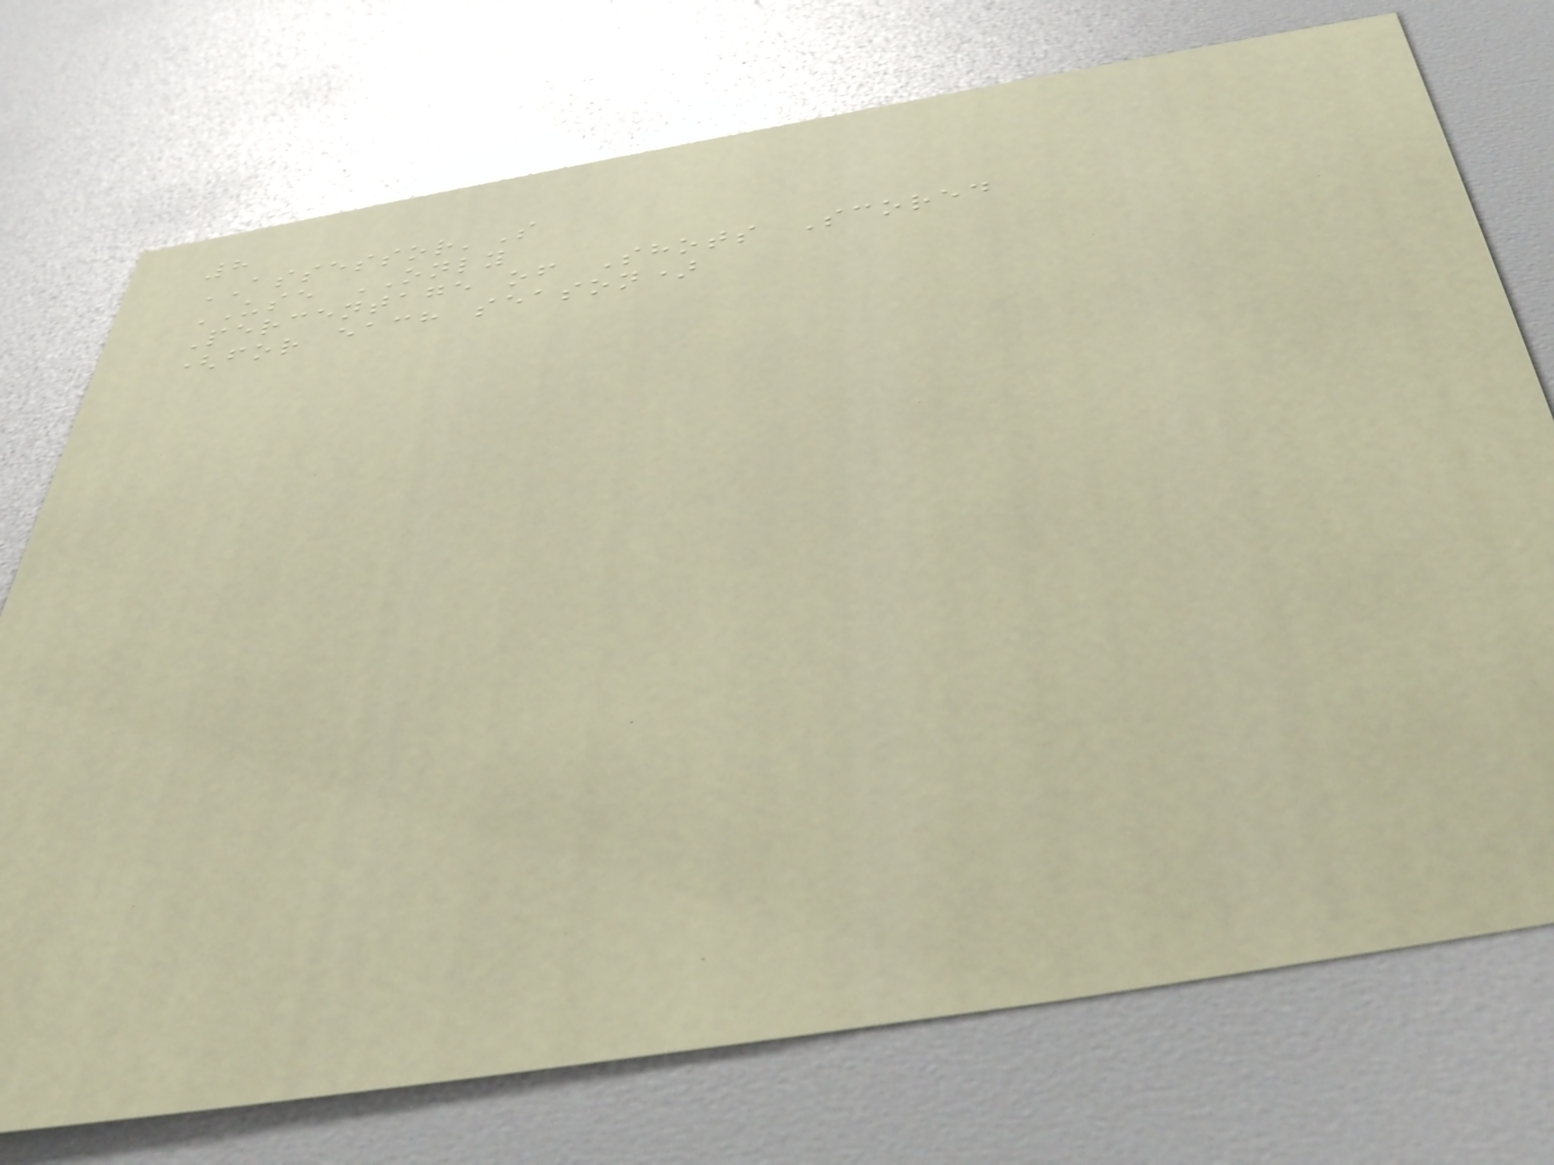8
ASSESSOR'S
USE ONLY
Percentage of Shots Scored
(for each season)
